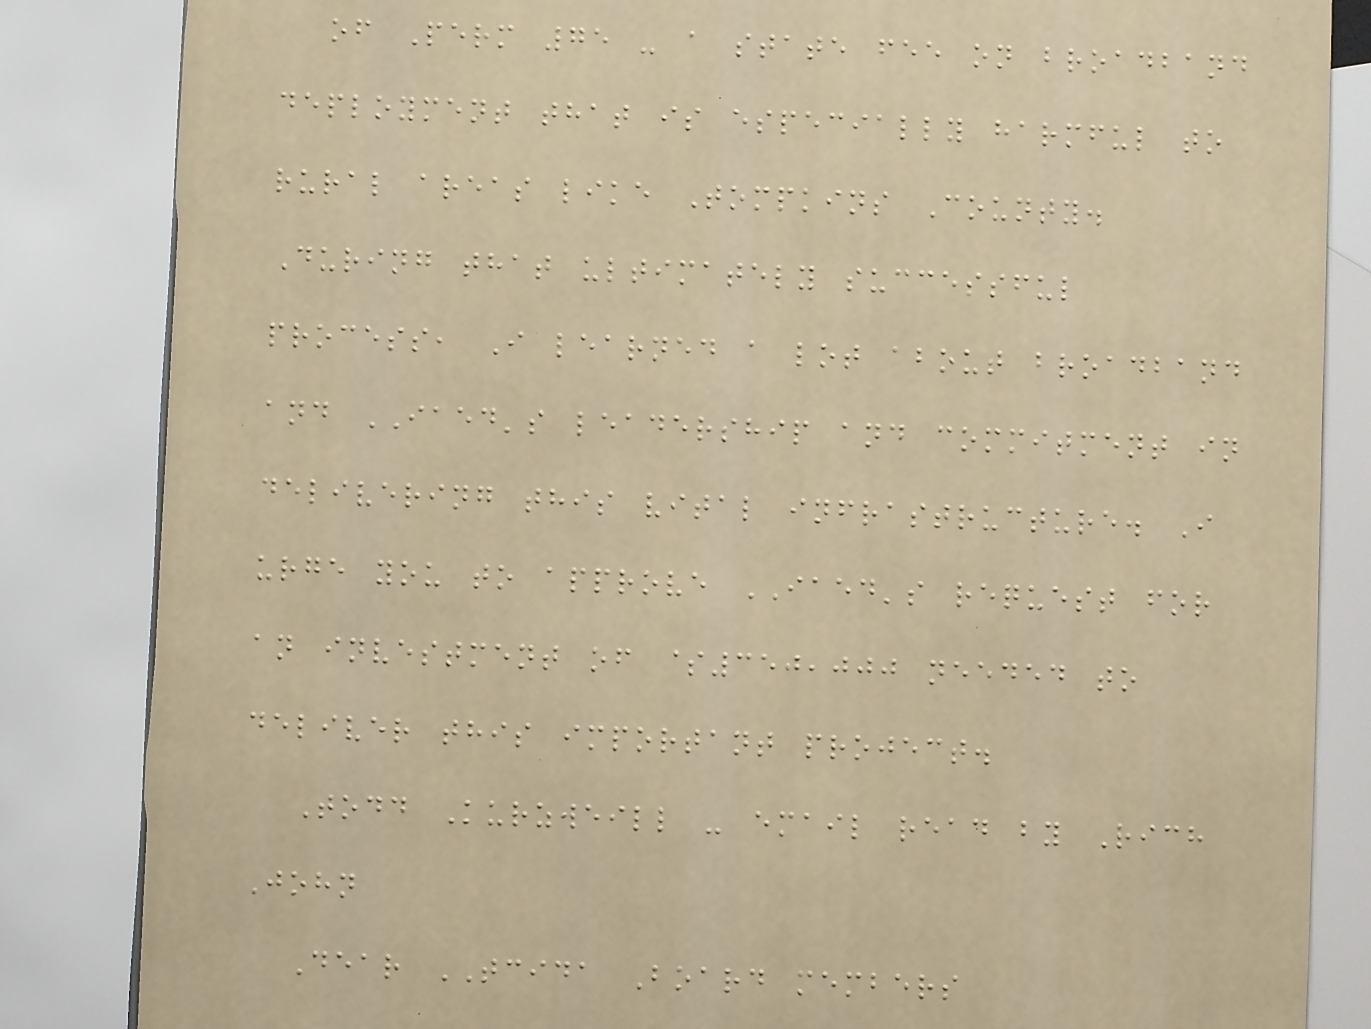of Perm 75 - a state fee on broadband
deployment that is especially harmful to
rural areas like Tompkins County.
During that ultimately successful
process, I learned a lot about broadband
and IAED's leadership and commitment in
delivering this vital infrastructure. I
urge you to approve IAED's request for
an investment of $350,000 needed to
deliver this important project.
Todd Kurzweill - email read by Rich
John
Dear TCIDA Board members
